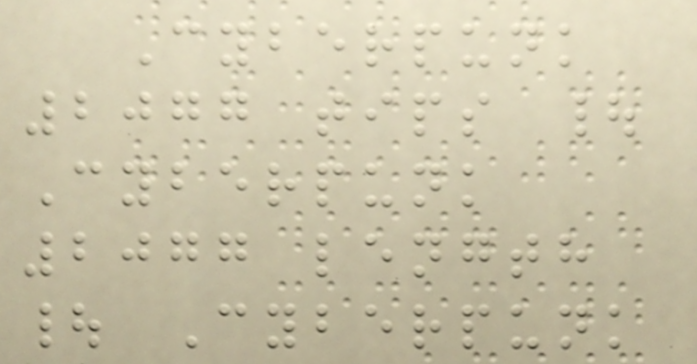Cyberpunk
2077 tips |
Cyberpunk
2077 length
| Cyberpunk
